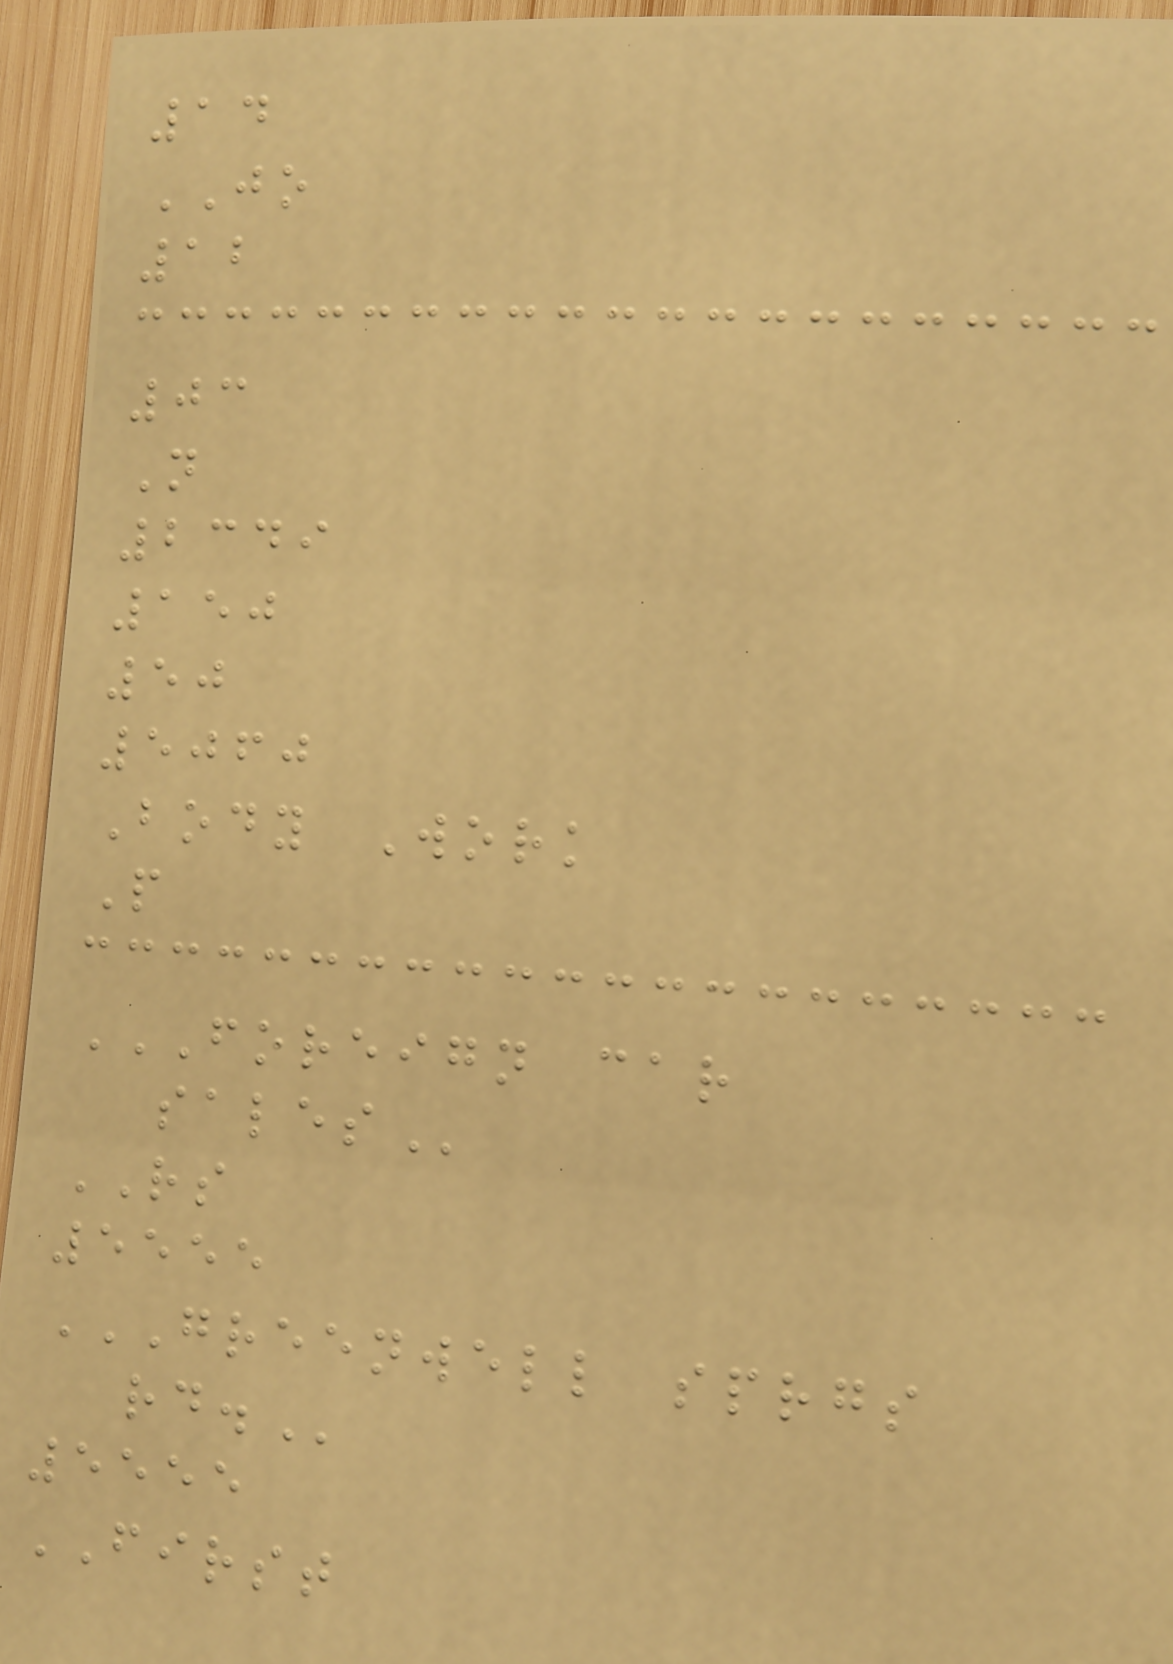14
JO
12
03
N
2349
150
50
5060
Body Work
P
FOREIGN CAR
SALES
RS
5555
GREENWELL SPRGS
RD.
5555
FIRST
